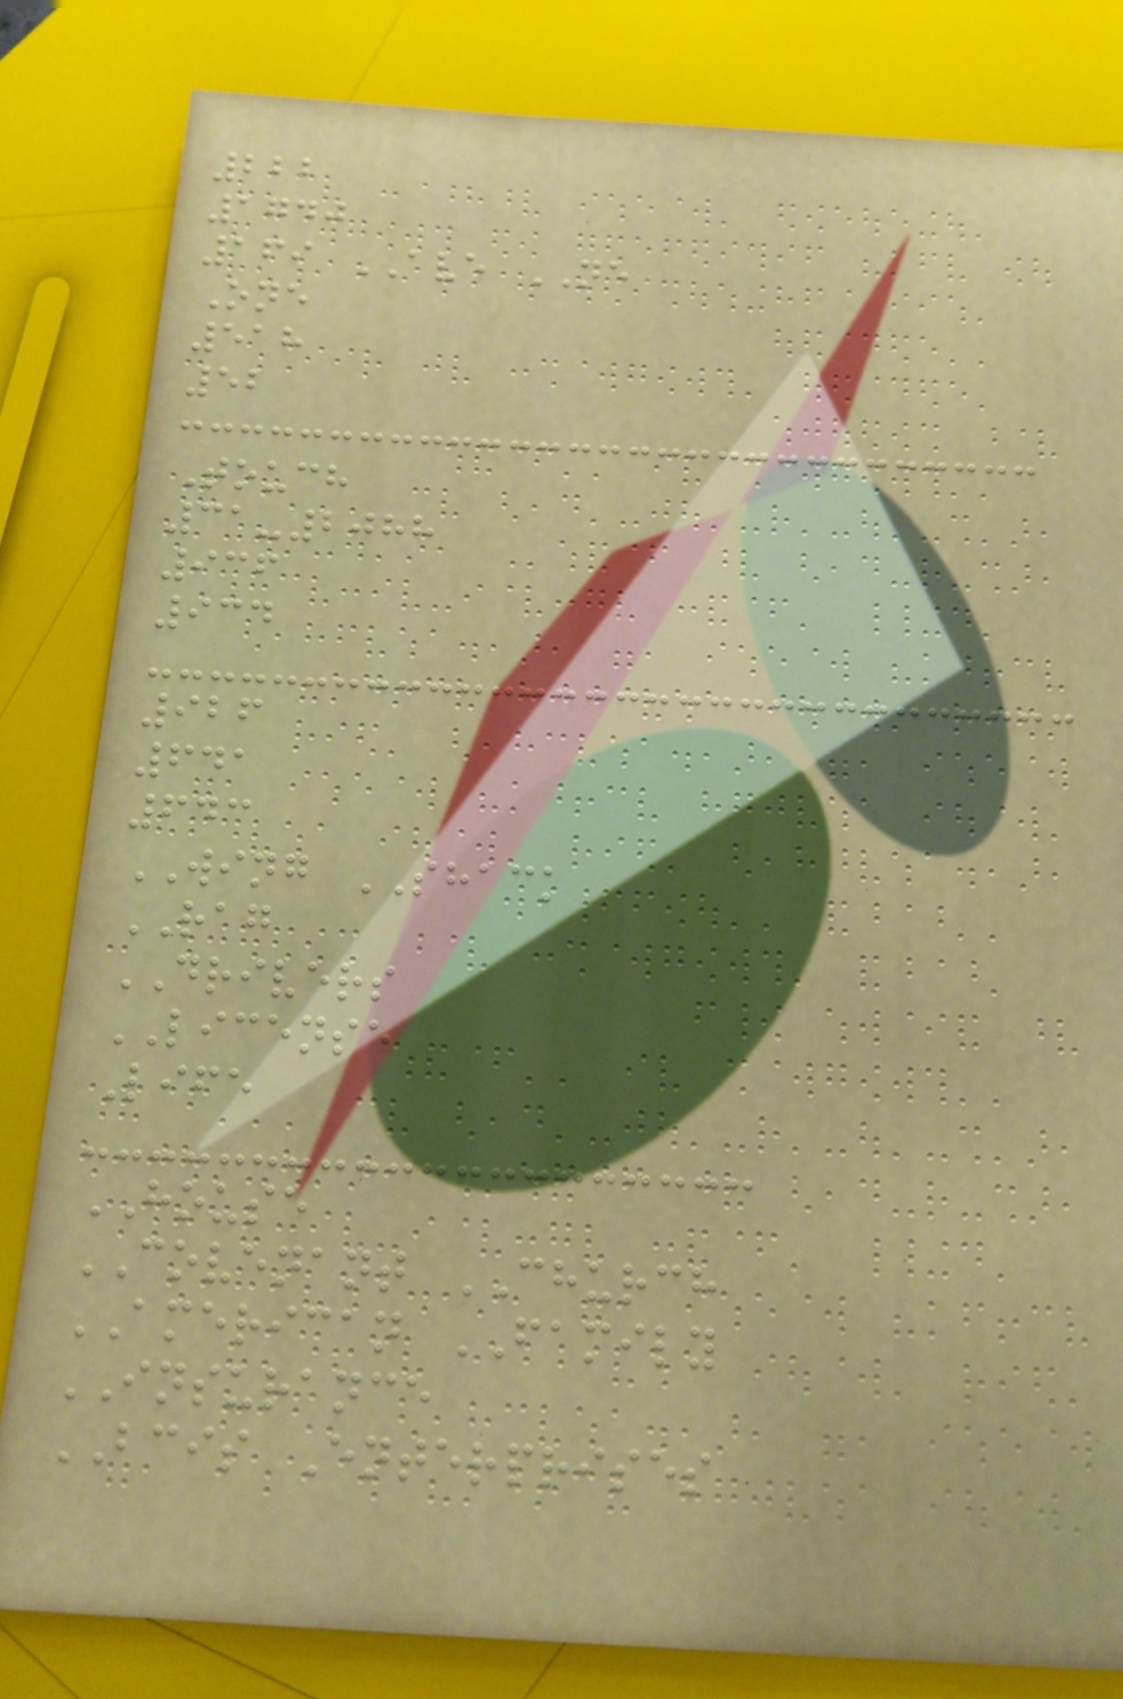222
1740
169 AVE NE
One
518
52
Touch
31-2088
936
934
926
641
643
WING SHACK
RAG
DRIVERS
LICENSE
Life
HOUSE
COVENANT CHURCH
AMERICAN FAMILY
INSURANCE
BCIS Enterprises
